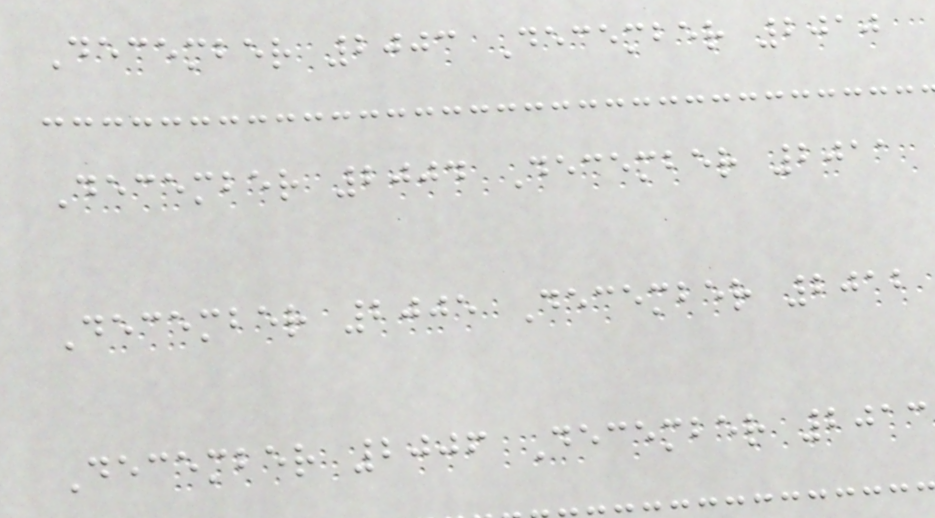December 2003 December 2010
December 2004 December 2011
December 2005 December 2012
December 2006 December 2013
